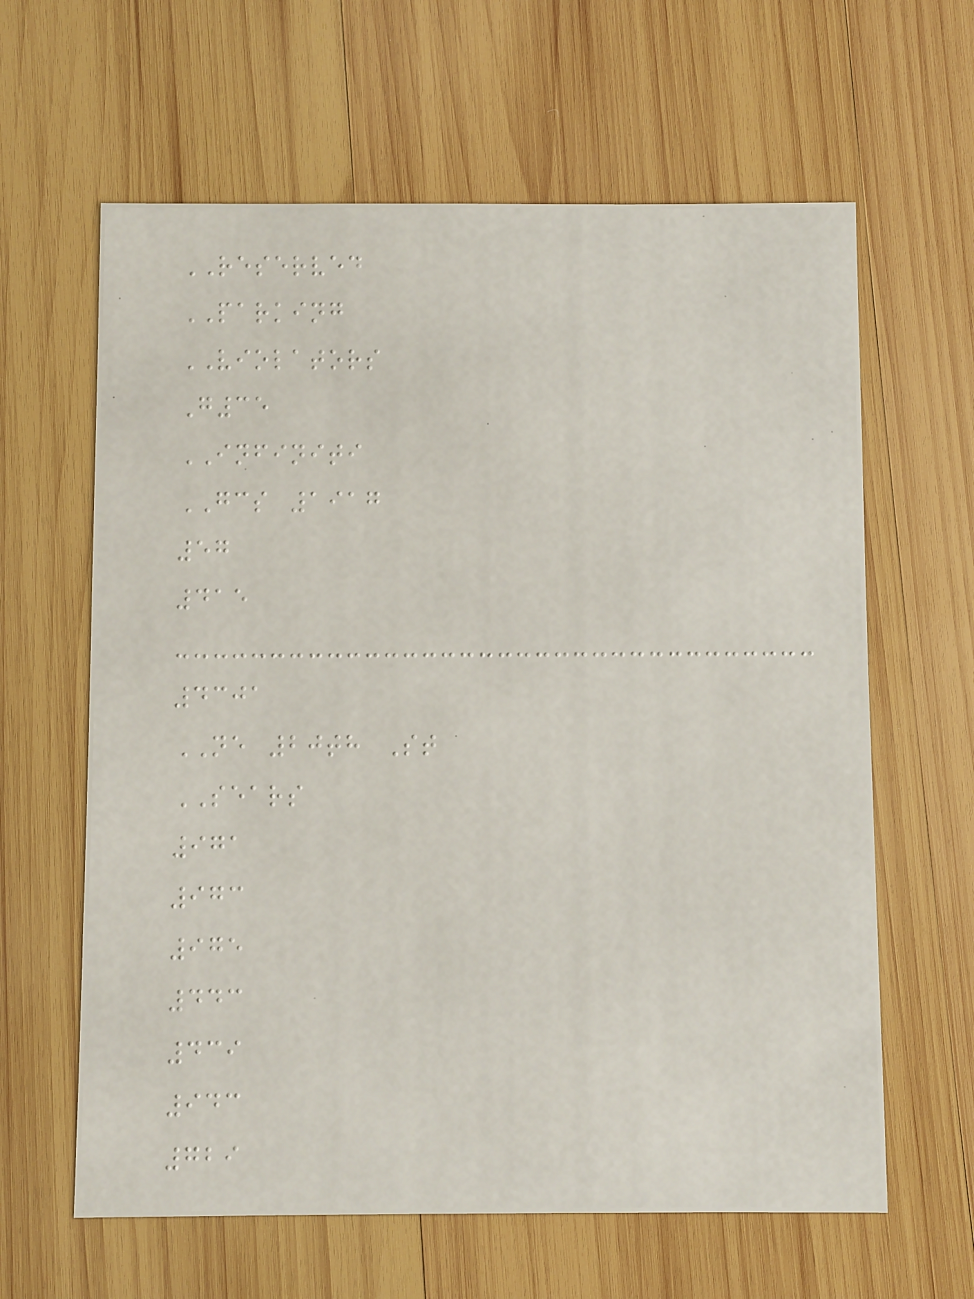RESERVED
PARKING
VIOLATORS
G35
INFINITI
GCS 1917
57
415
4301
NE 20th St
SEARS
971
973
975
443
439
943
729
